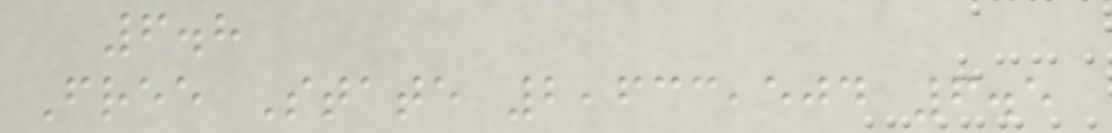6.8
Free State 2,633,504 6.5
